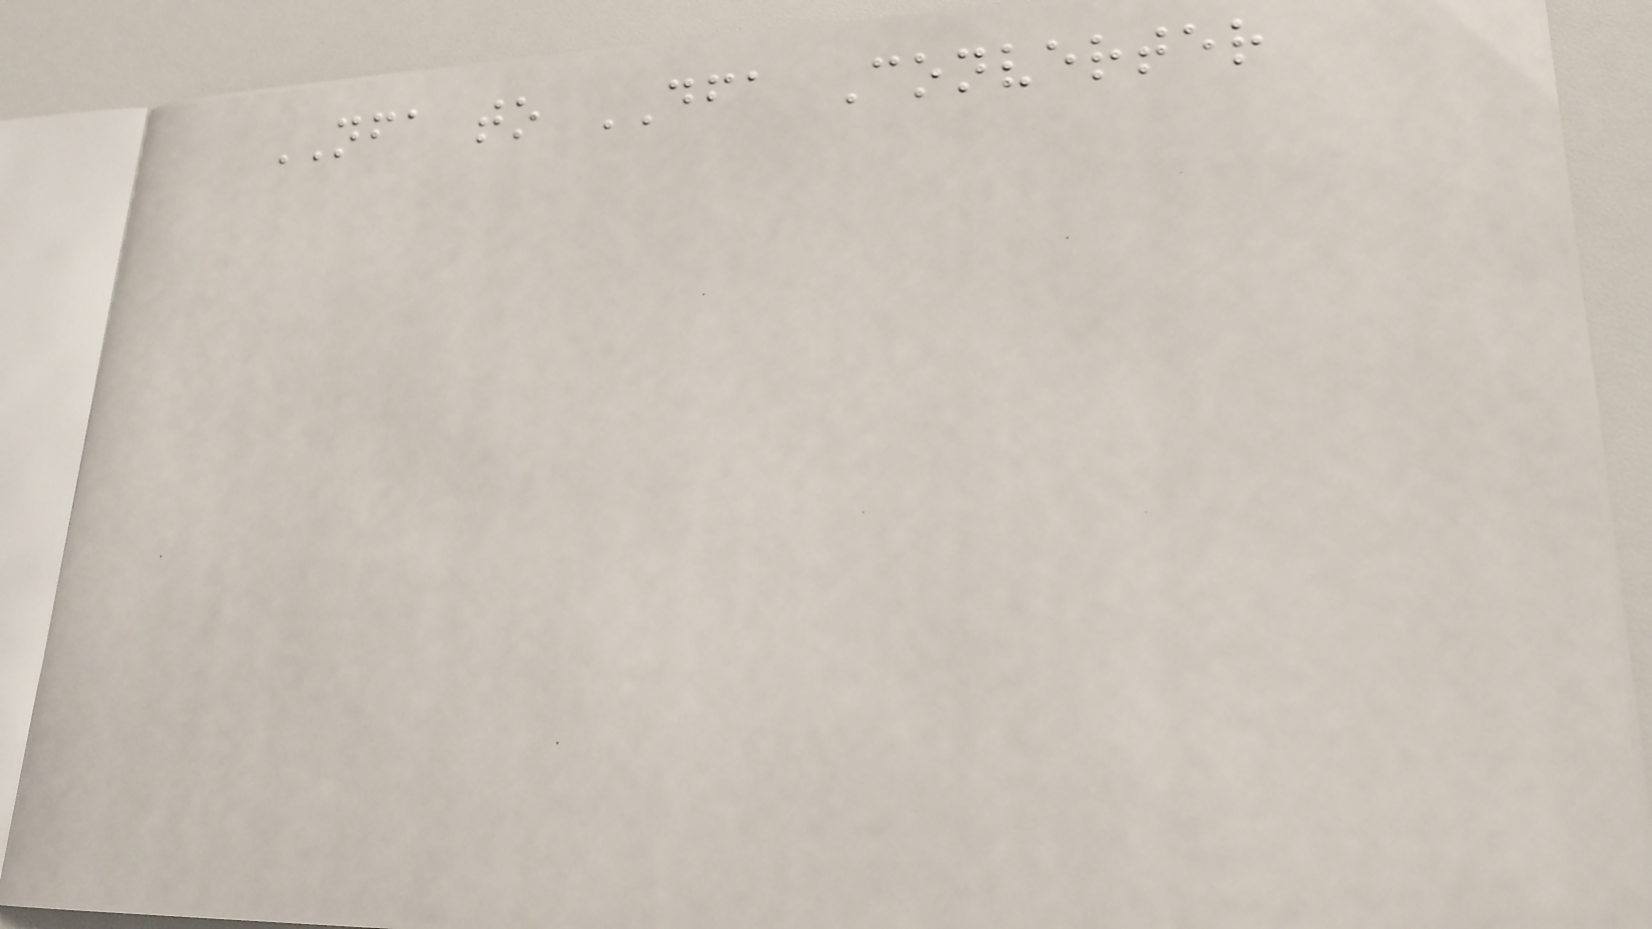NFA to DFA Converter
